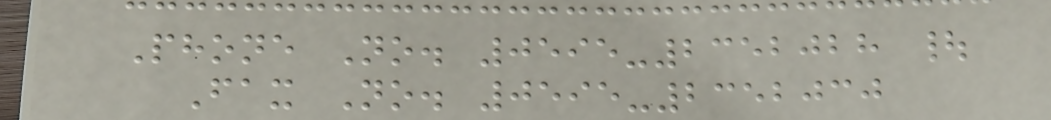Phone No. 0595-2352028 |
Fax No. 0595-2352030
